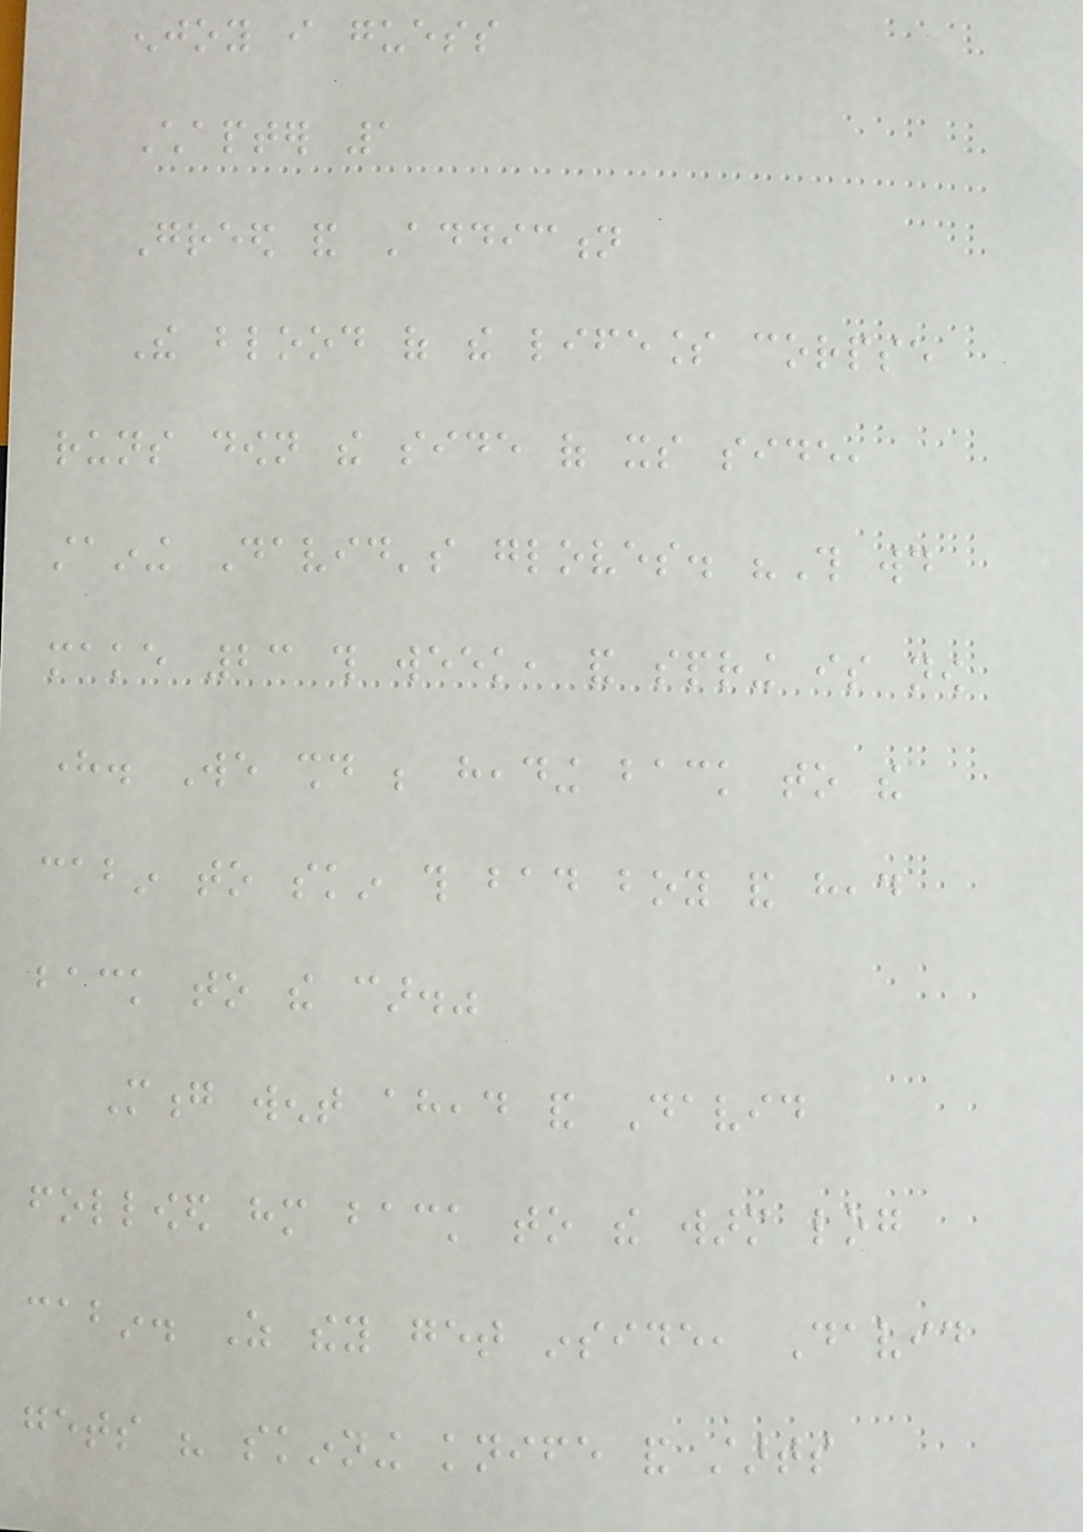enjoy i guess
Chapter 1
Greed and Addiction
The blood of the lifeless corpse
runs down the side of its side,
staining David's gloves. "This would
make 23 this week, and spring is now
here. We should be heading back to the
cabin to skin this bad boy and head
back to the car."
Mong went ahead and David
followed him back to the warm log
cabin. As they get inside, David
gets his skinning knife and starts
